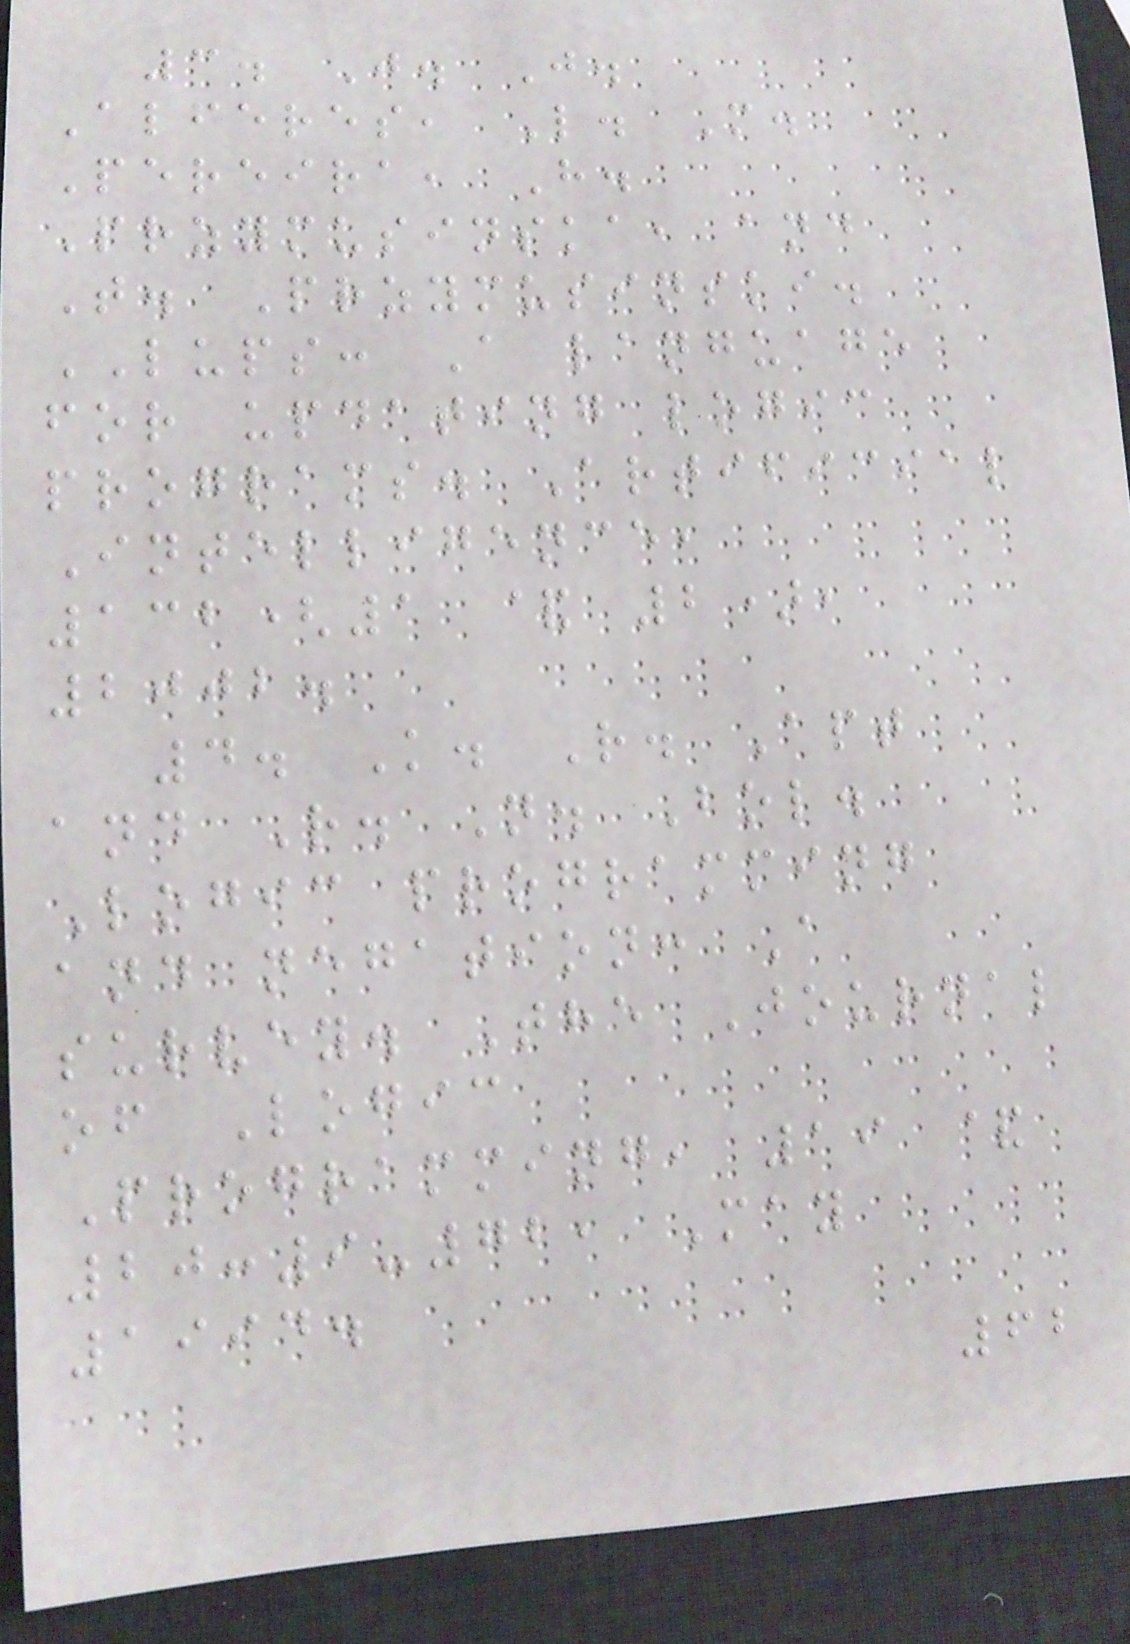3. J. J.
Alferes, L. M.
Pereira, H.
Przymusinska, and
T. Przymusinski.
LUPS: A language
for updating logic
programs. Artificial
Intelligence,
132(1 & 2),
2002.
4. K. R. Apt
and R. N. Bol.
Logic programming
and negation: A
survey. The Journal
of Logic
Programming, 19 &
20:9-72, May
1994.
62
